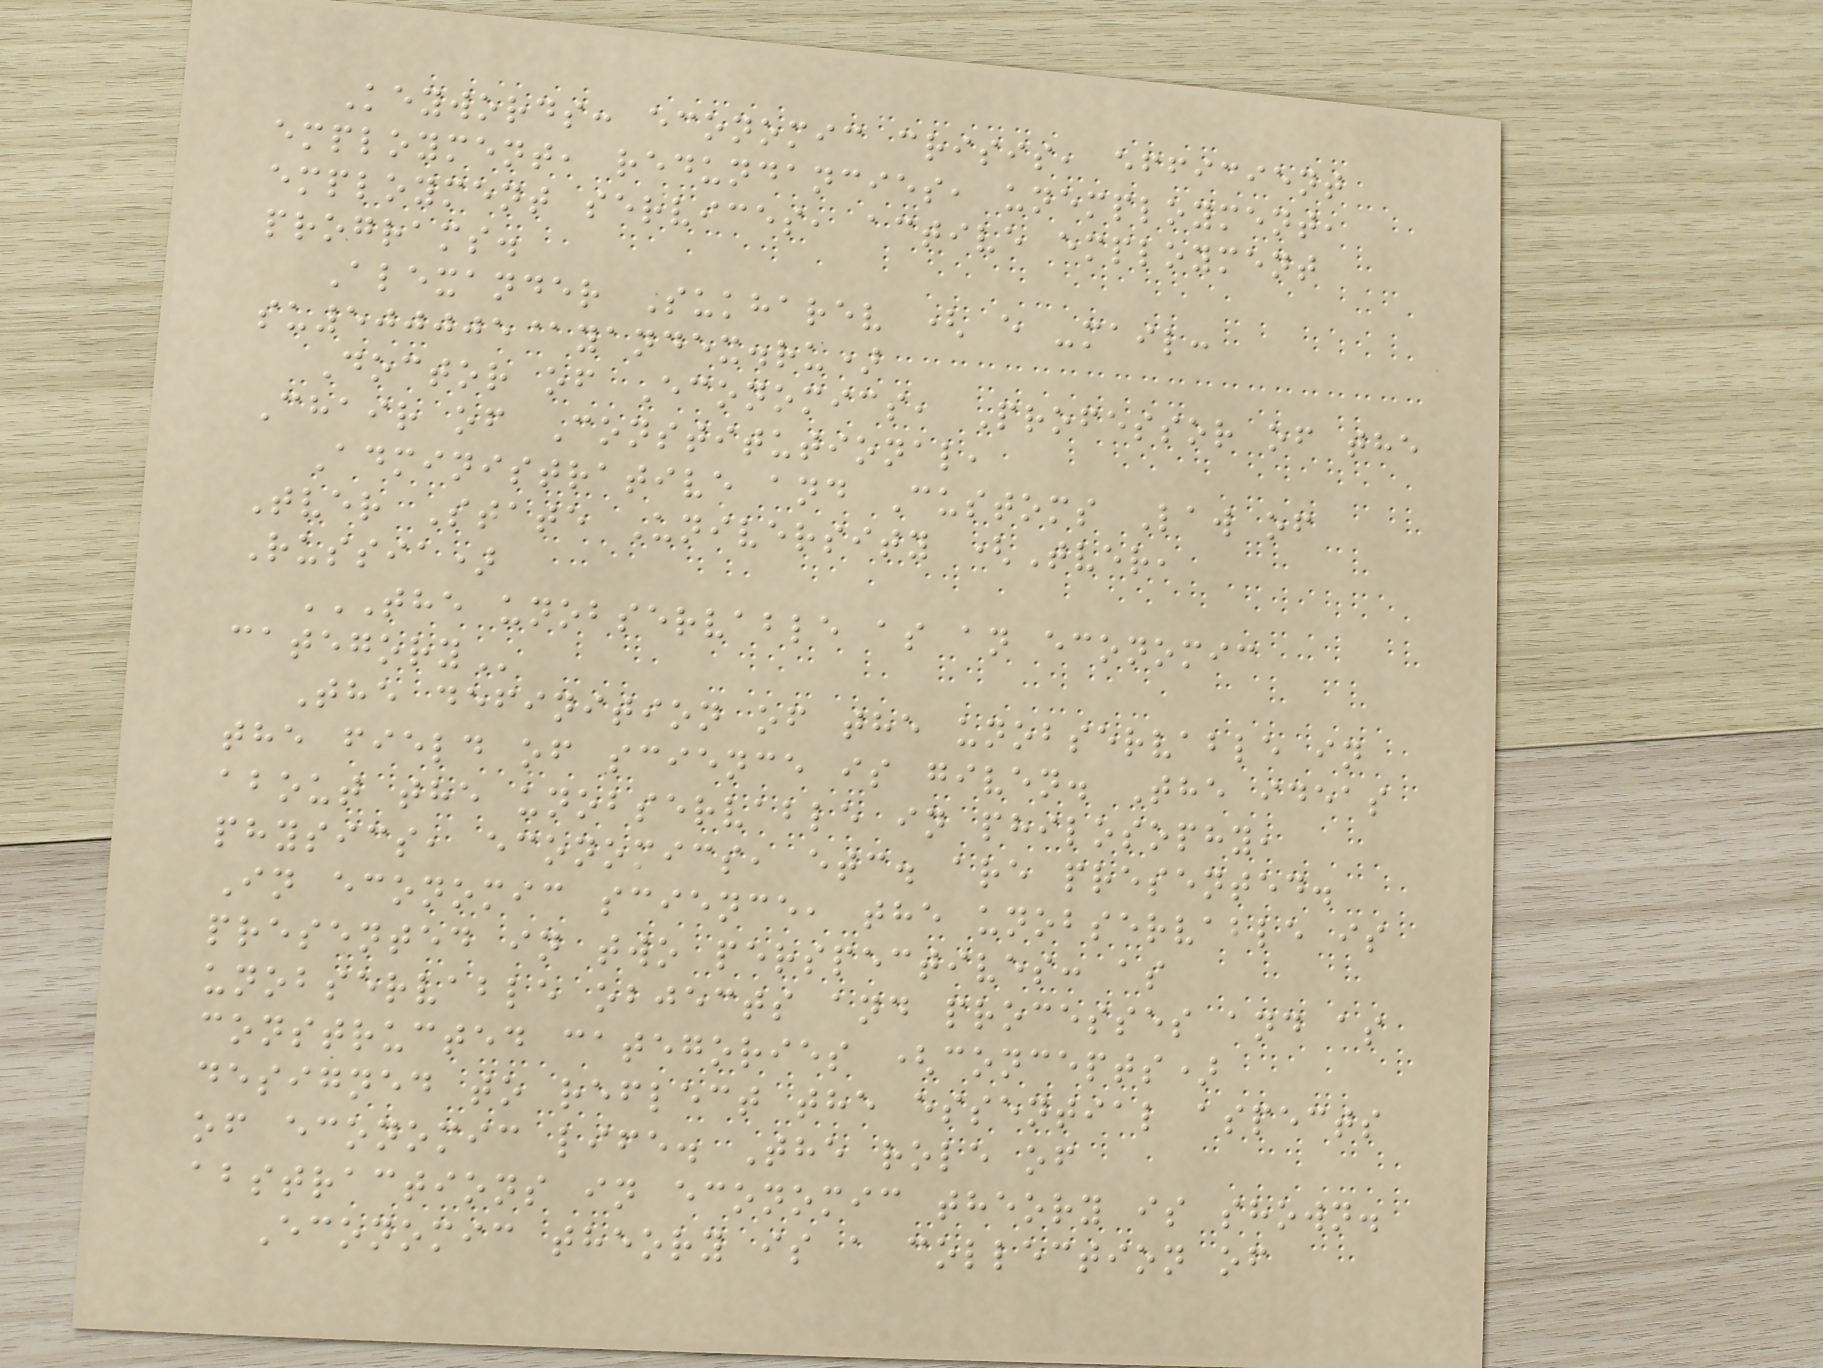Keywords: economic crisis, efficient
employment, redundancies, unemployment,
employment services, active employment
programs.
Alexander Sukharev ( e -mail:
su500005@yandex.ru)
Doctor of Economics, Professor of the
Chair of Constitutional,
Administrative and Customs Law of
Tver State University (Tver,
Russia)
THE UNOBSERVABLE AS AN ECONOMIC
CATEGORY
The definition of the unobservable in
the field of science is given. The ideas
about the unobservable in philosophy,
physics, economics, etc. are presented.
In economic science, the unobservable is
presented in two perspectives: as
unobservable objects and processes and as
constructed categories (concepts)
designed to reflect the essential aspects
of economic life. The role of
abstractions in economic theory is shown.
Economic theory is a collection of
